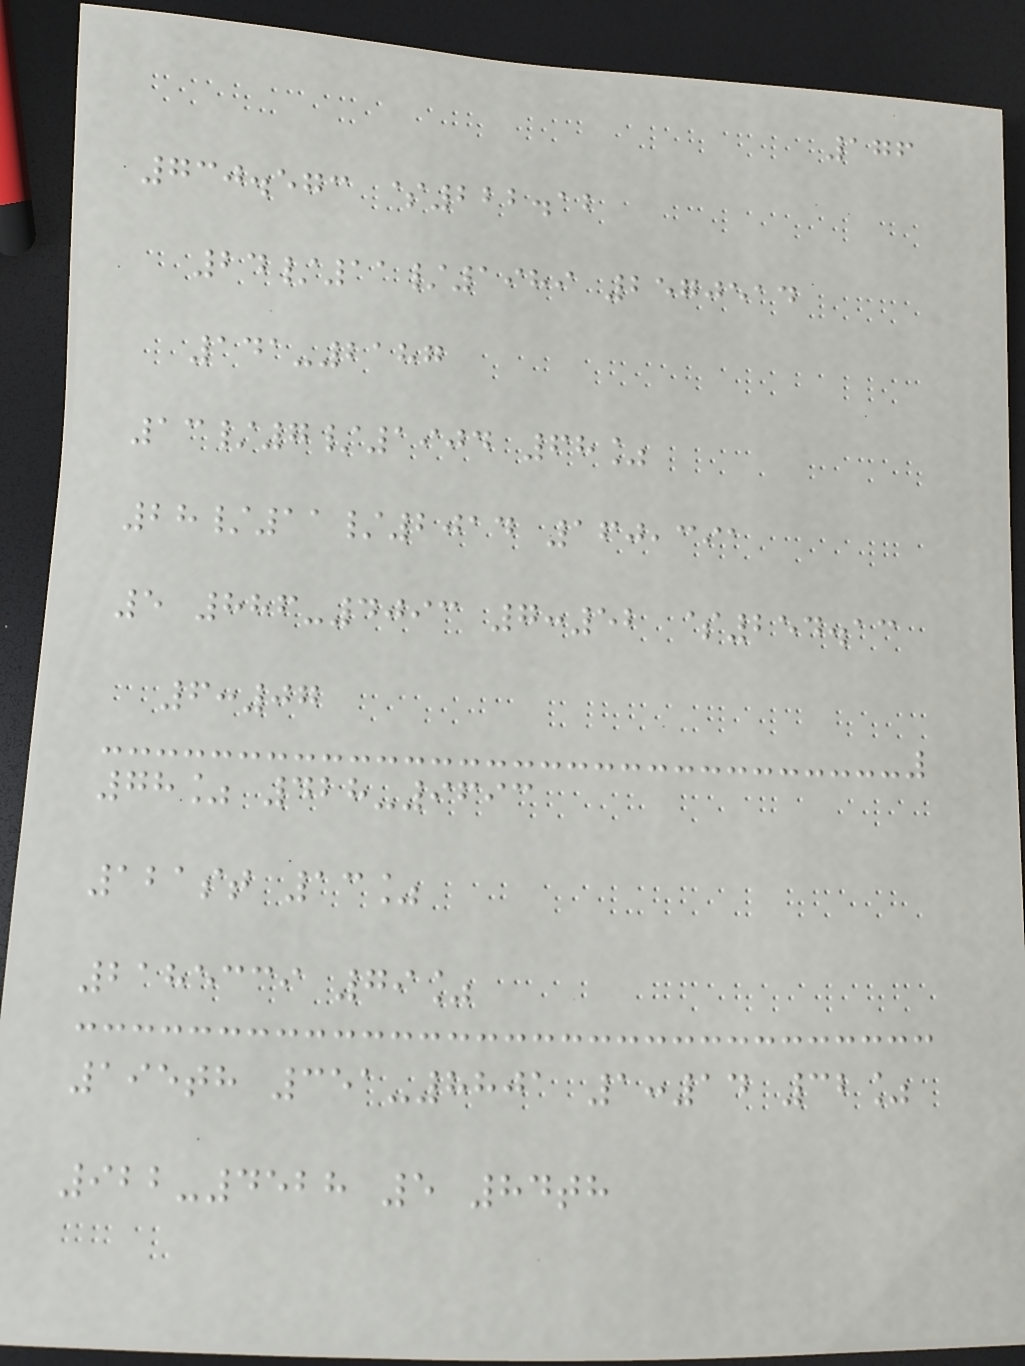176
730.573 $222.12
24/11/1989 2570514
141-2187
13/7/1904 68%
28/11/2014 160,391
5 886-4093 7:52 $254.13
6:07
78% 428-9693
121st 13%
2185339 79%
195th 351-8801 1:14 32%
922-4528 5 84th
